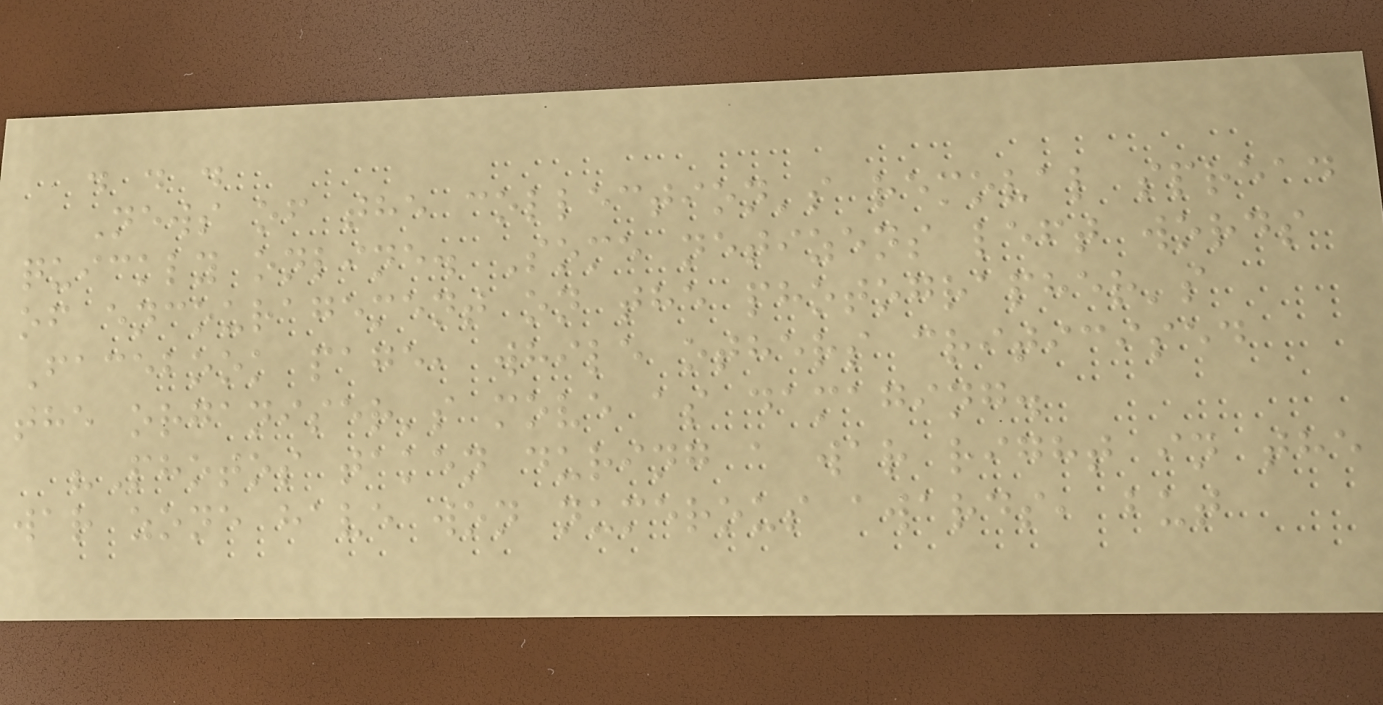. . .
News of the collection's removal spread
quickly online. Some netizens left words
of encouragement on the photographer's
Facebook page, while others criticised
the organiser's move as damaging.
"Photos taken during a war right in the
war zone have won numerous awards, but
